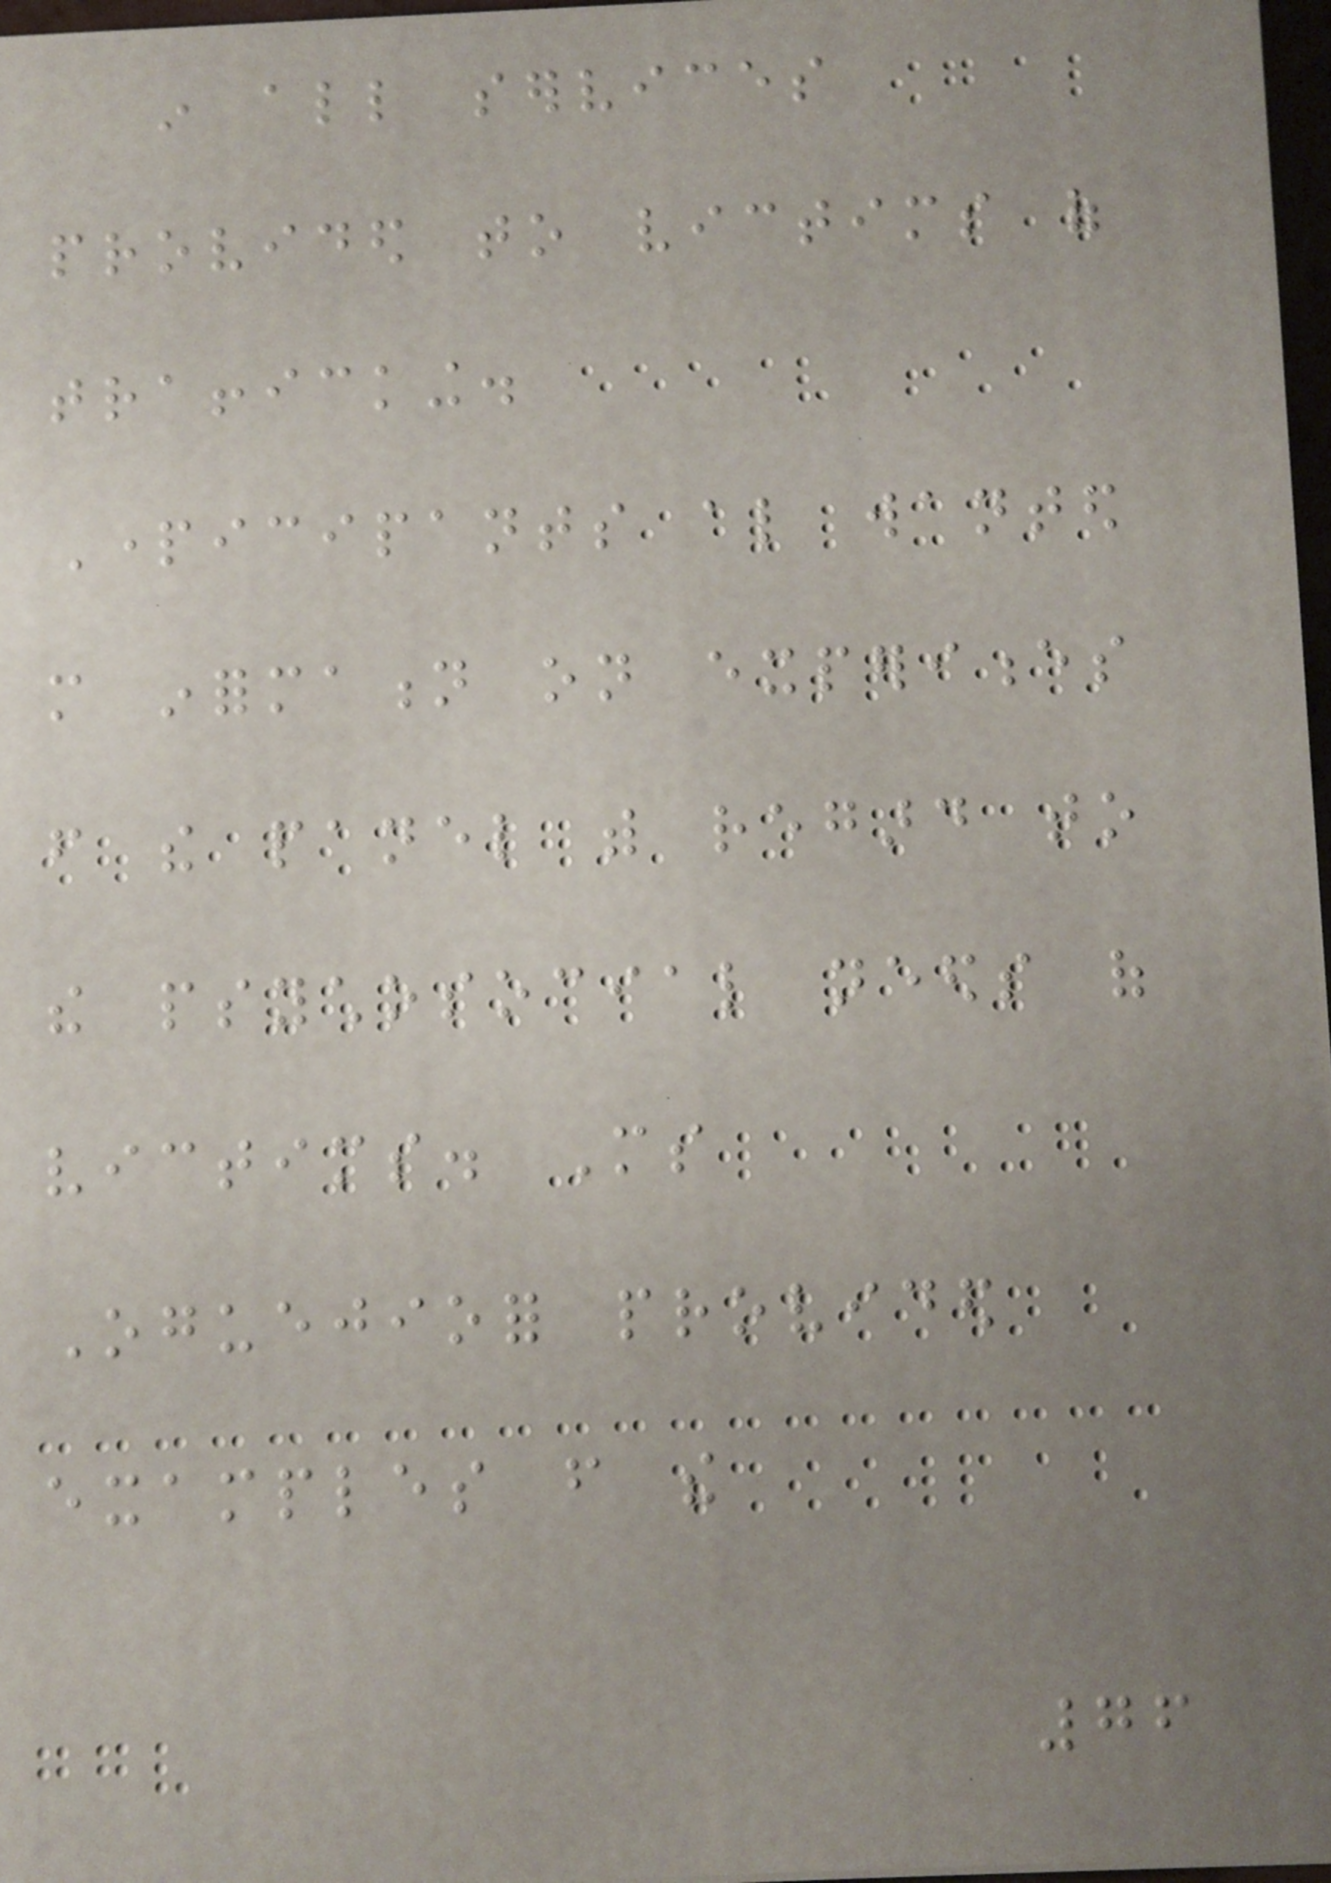in all services
provided to victims of
trafficking.
Participants also wanted
more information on experiences
from the panel with regard to
the psychosocial needs of
victims. Ms
Oguejiofor provided
examples from the
76
